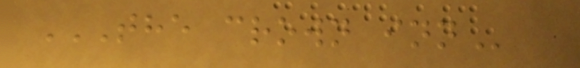THE CROWN INN
